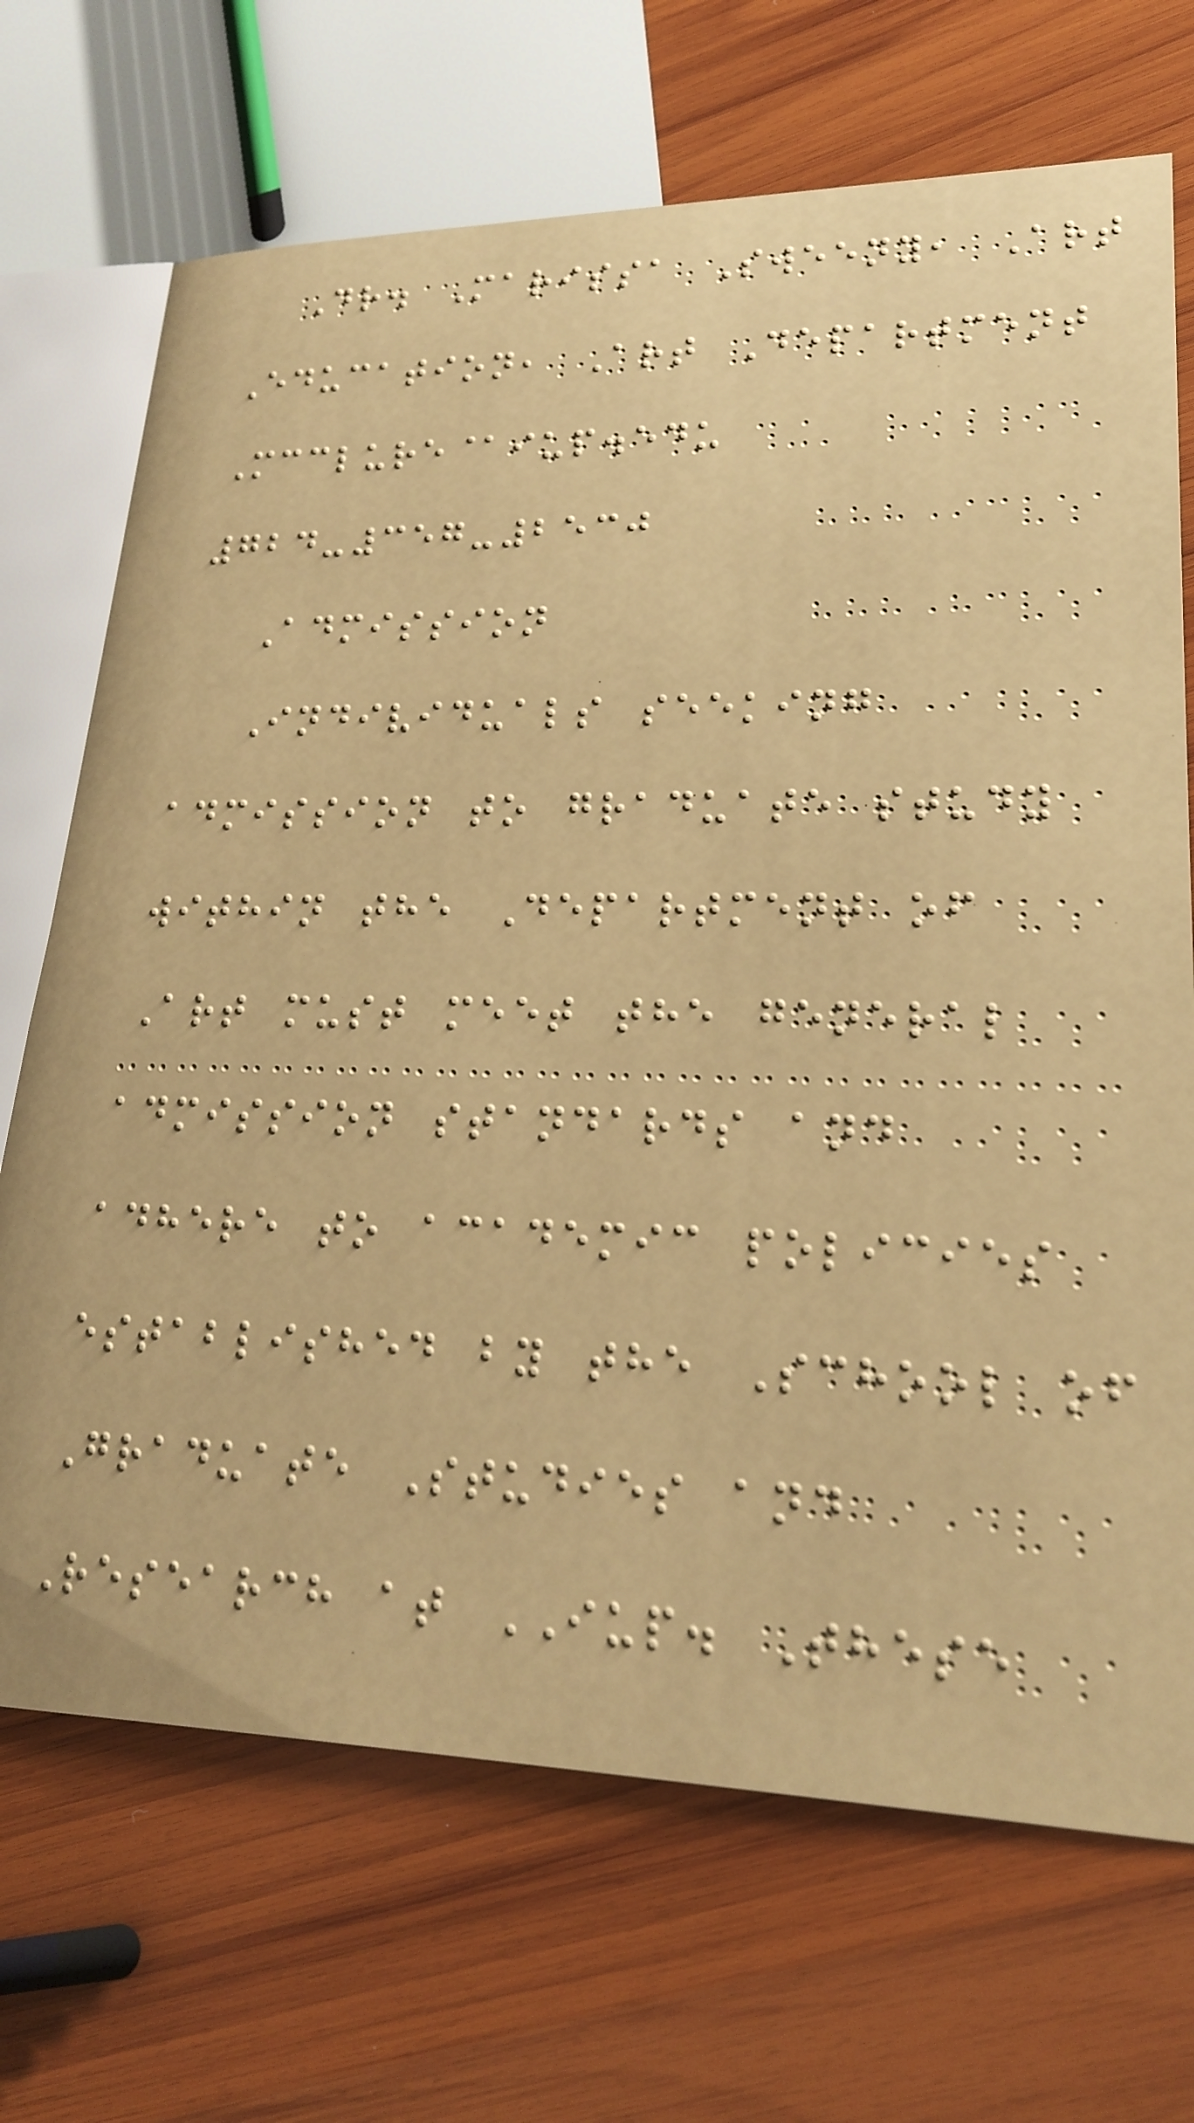Dr. Marissa Sweeny, Art
Education, Art Department
Mcclure@iup.edu
724-357-2530
Admission
Individuals seeking
admission to graduate study
within the Department of
Art must meet the general
admission standards and
adhere to academic policies
established by the School of
Graduate Studies and
Research at IUP. These
